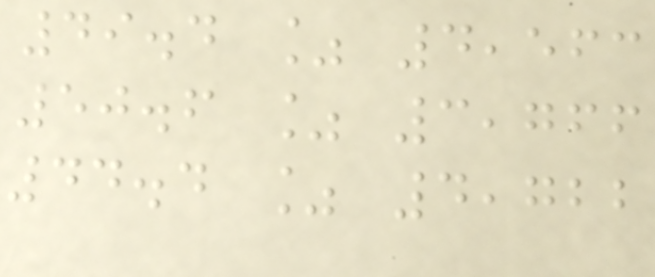49.4 % 4,563
50.6 % 3,766
44.4 % 4,722
